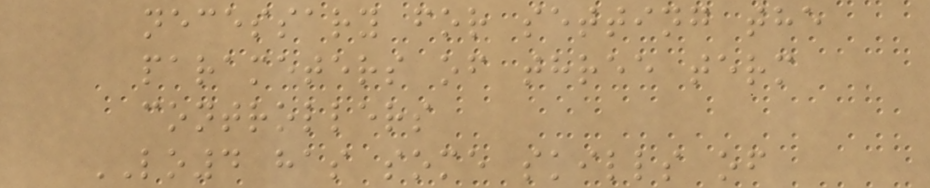necessary for setting the
parameters of three term
controllers
LO4 has some skills of
